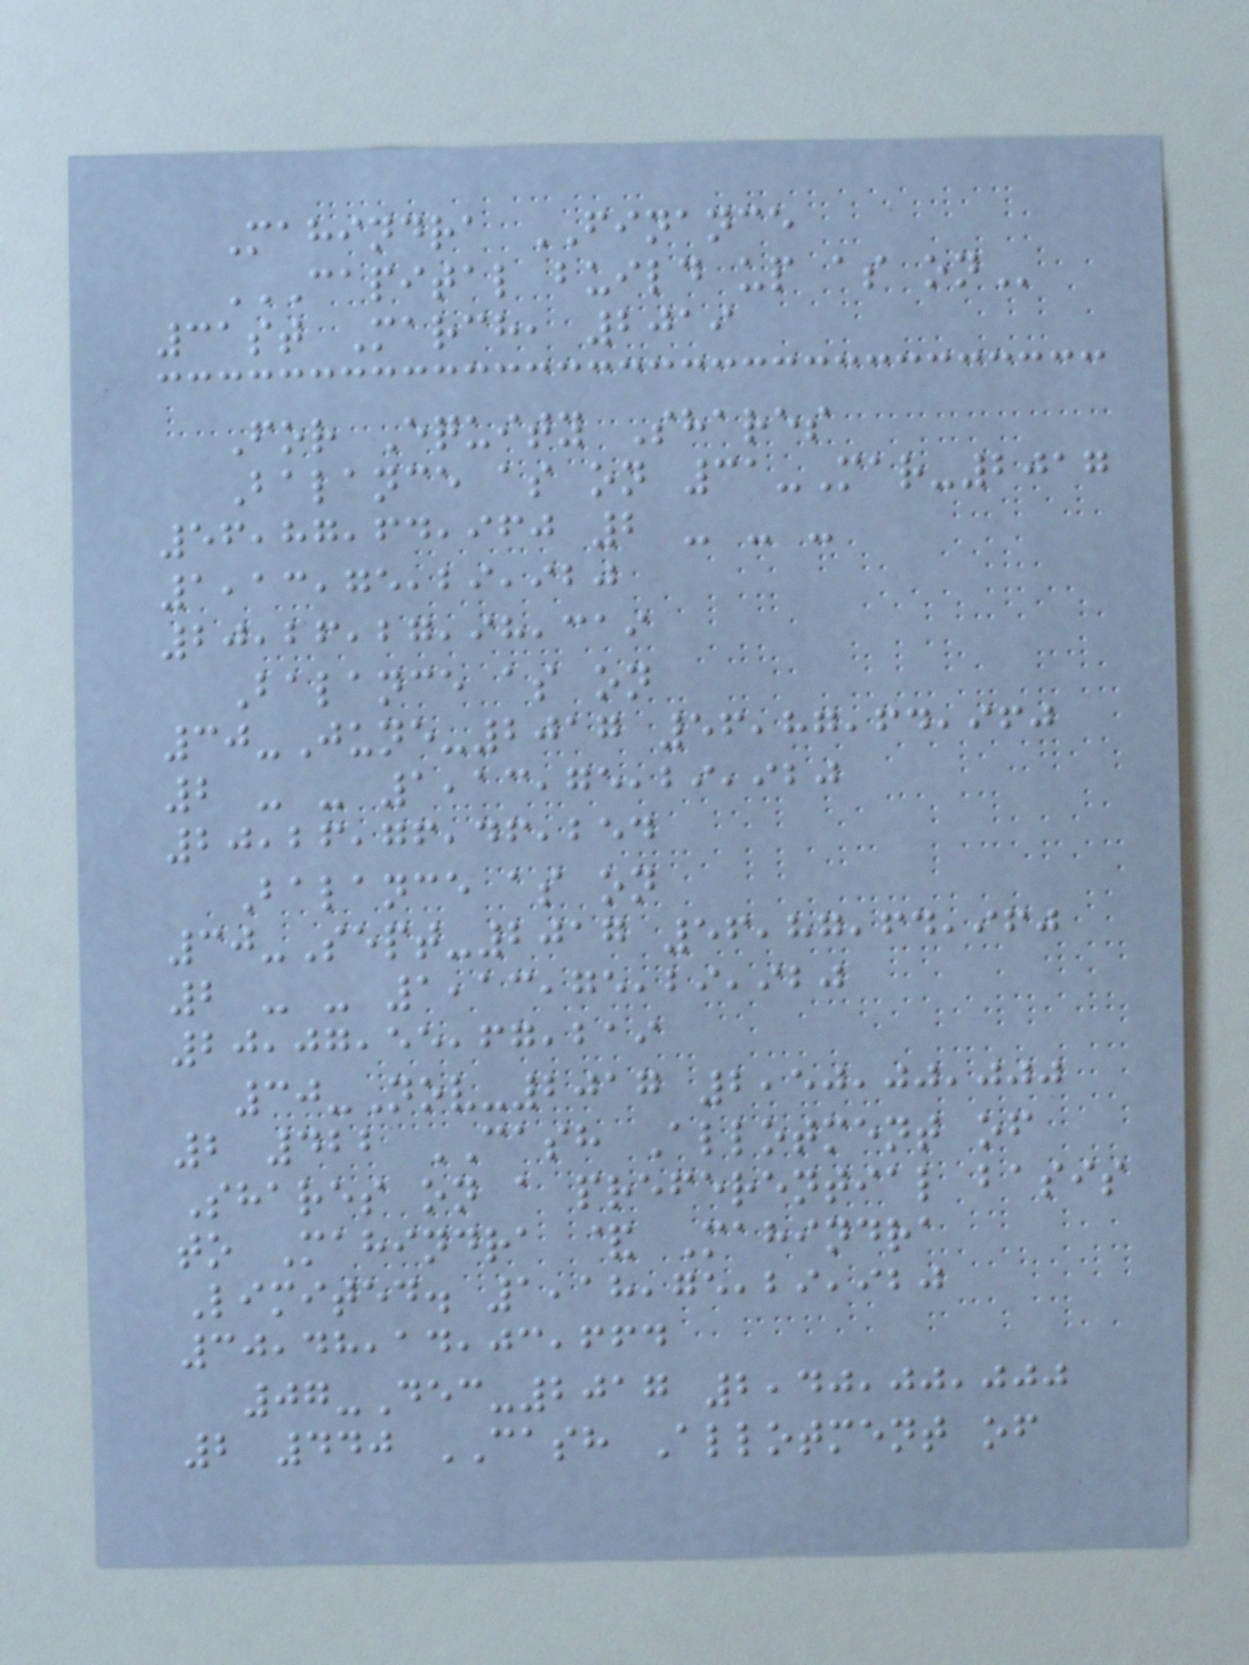Mahindra FINANCE
CAPITAL BUILD UP AS ON
31st March, 2019
For Equity Shares
Balance as on 31-Mar-2017
56,87,64,960 2 - - -
1,13,75,29,920
20,26,27,98,319
Balance as on
30-June-2017 56,87,64,960
2 - - 1,13,75,29,920
20,26,76,46,254
Balance as on
30-Sept-2017 56,87,64,960
2 - - 1,13,75,29,920
20,07,55,67,219
30-Nov-2017 2,50,00,000
2 422 CASH Allotment of
Shares on a preferential basis
to Mahindra & Mahindra
Limited. 1,18,75,29,920
30,48,14,03,664
07-Dec-2017 2,40,00,000
2 440 CASH Allotment of
